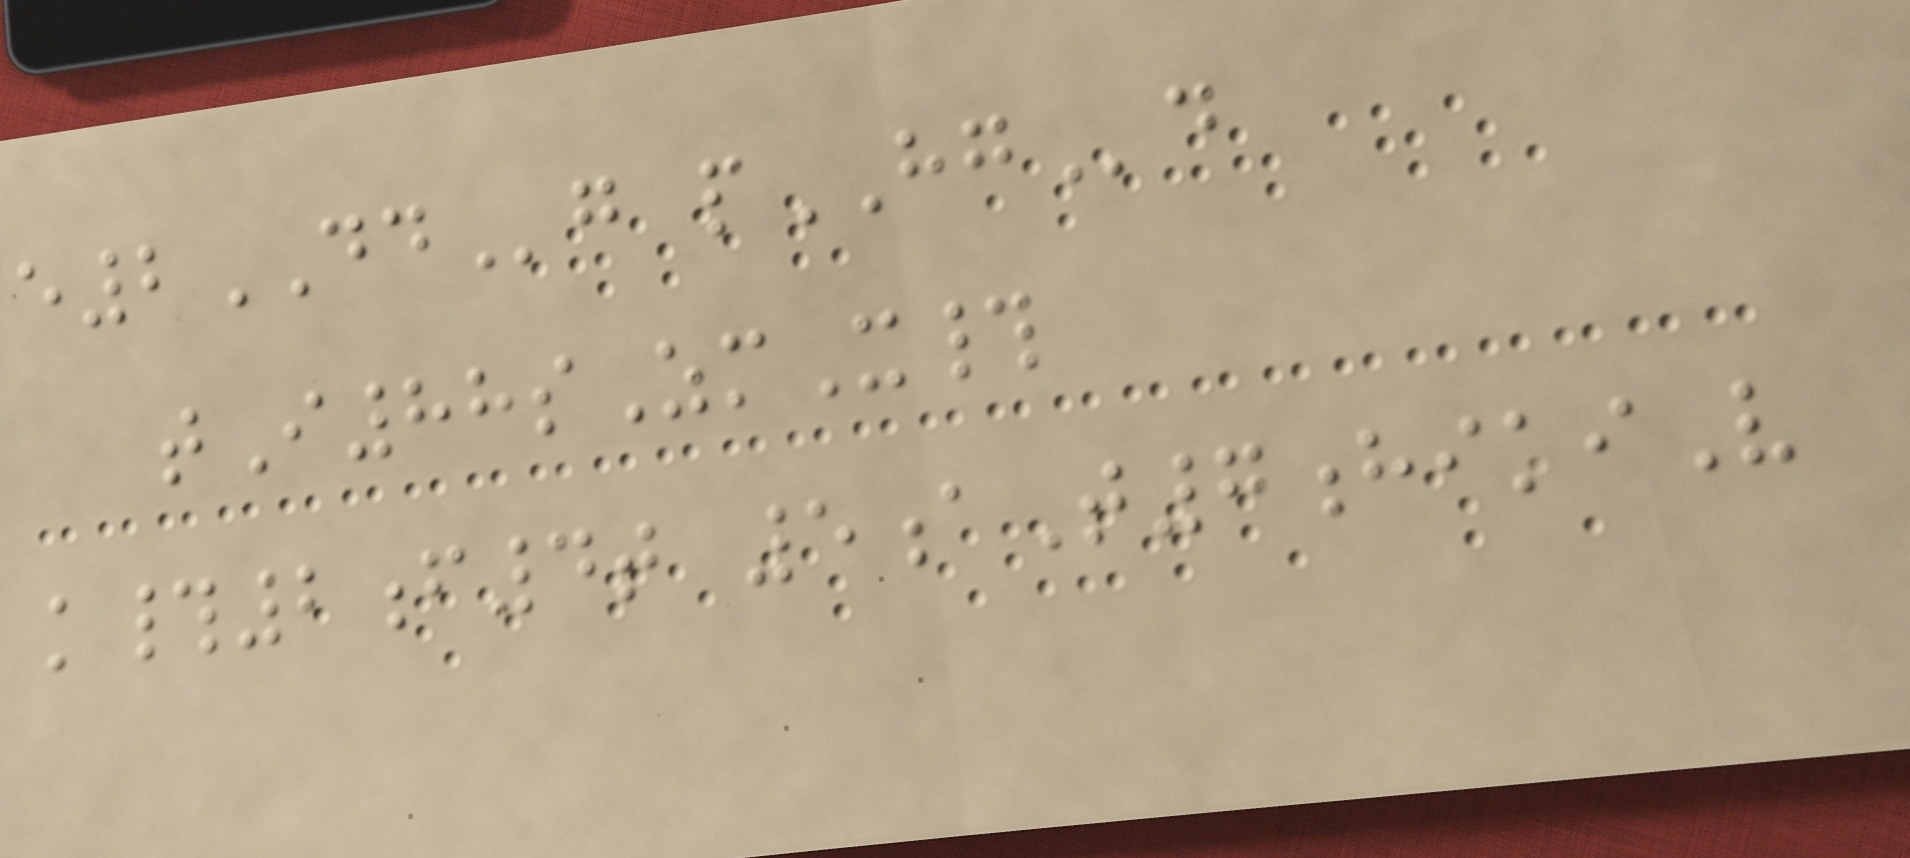e2DDg pHGd
tI88sZmX#
k#2f4t 5aT7hikiV
